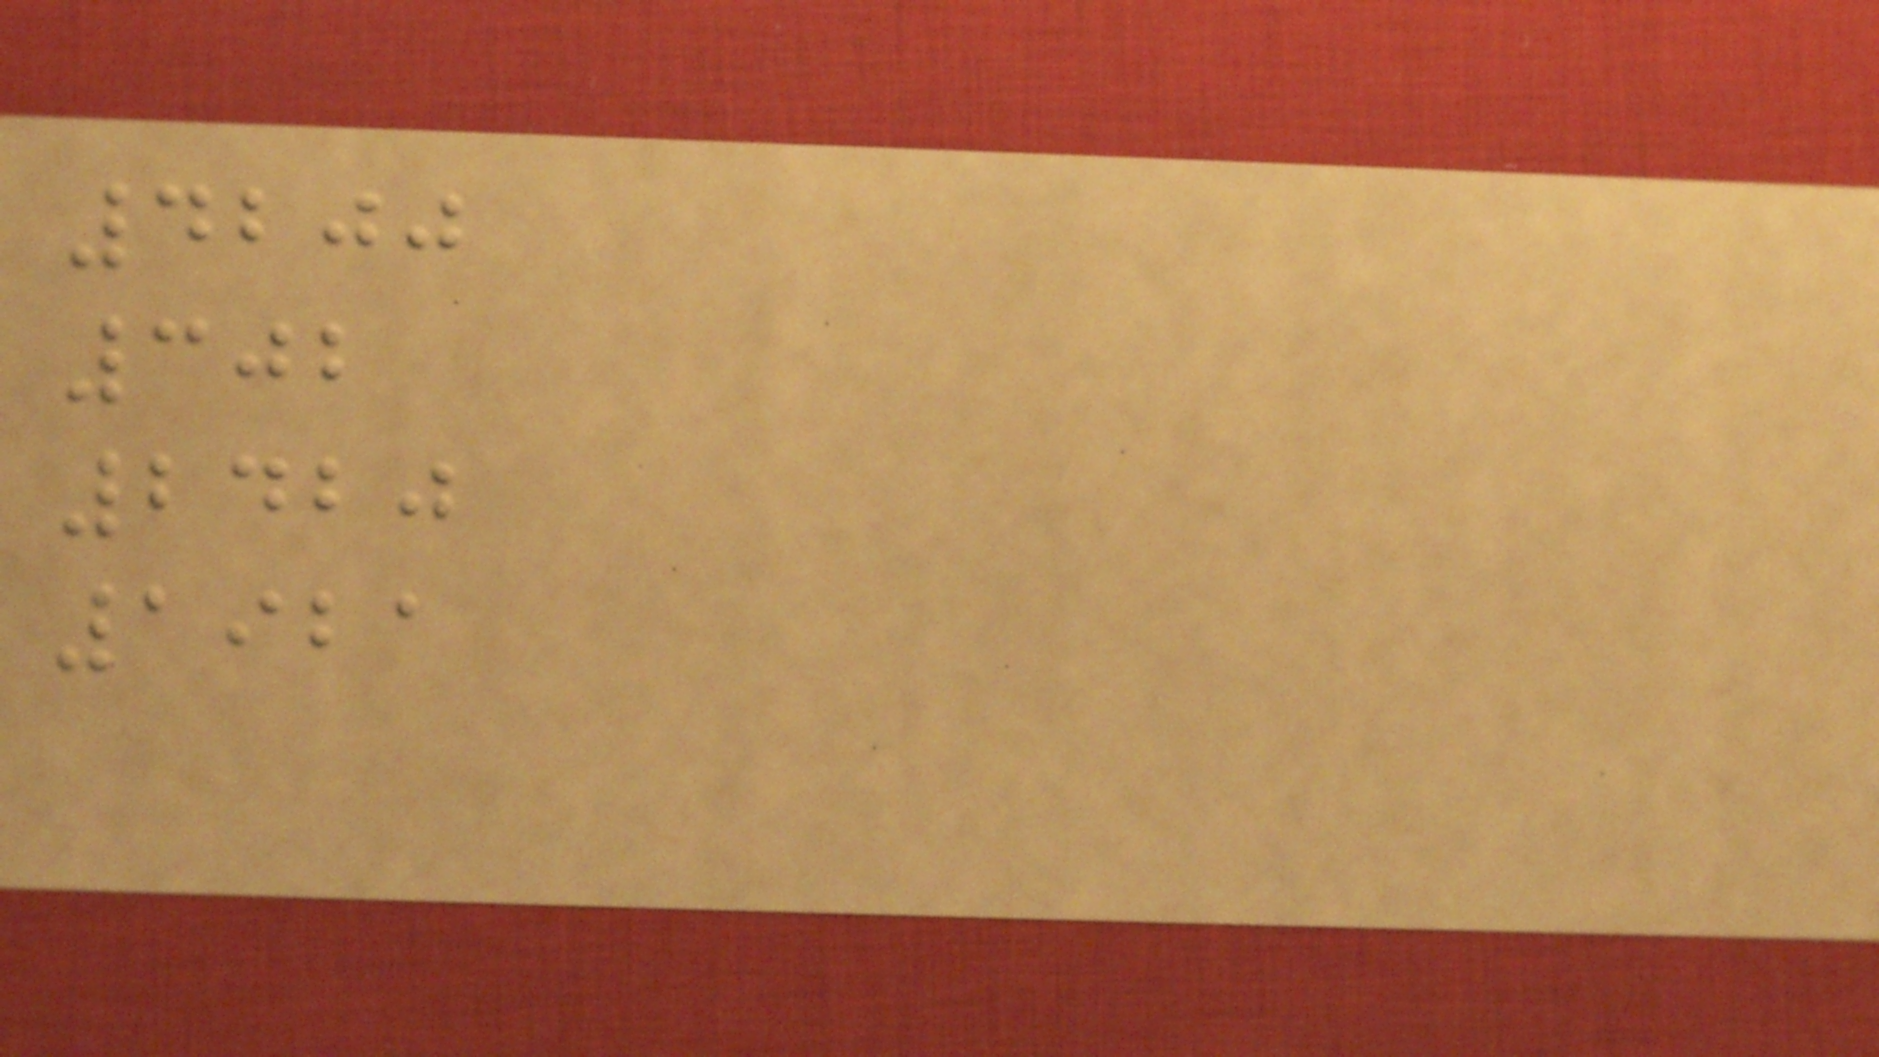4200
302
2420
1921
